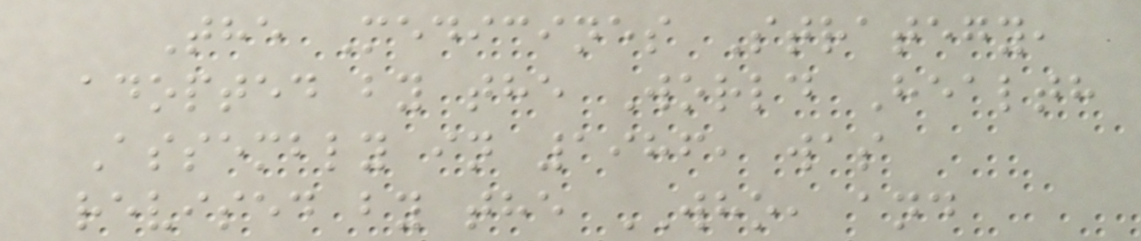The Medicines Strategy,
adopted by the World Health
Assembly in 1986, was
revised by the WHO, and
